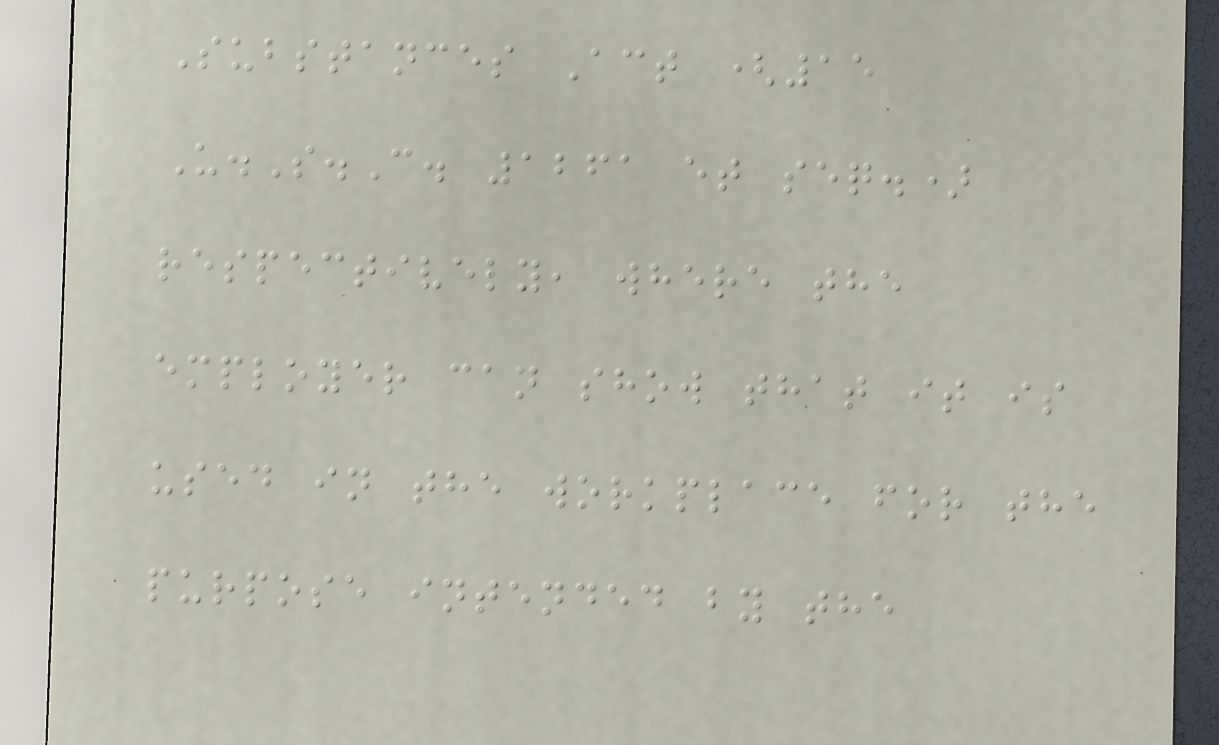Substances Act (15
U.S.C. 1261 et seq.)
respectively, where the
employer can show that it is
used in the workplace for the
purpose intended by the
